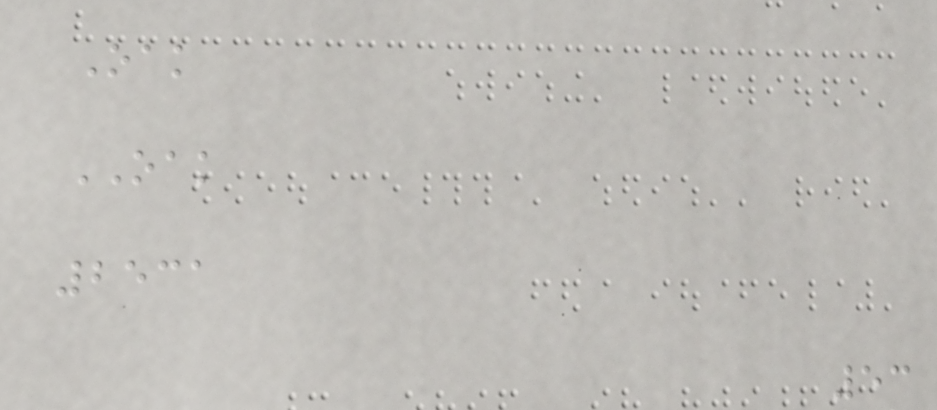Oak
OAK
2531
53
